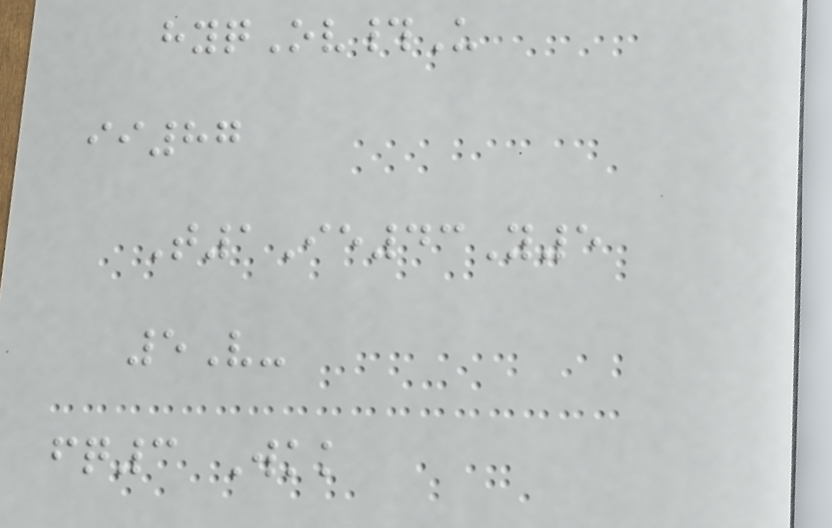hyqOv#U
ii87
T1Ie43Y5
5V-
fq3 Wkk
